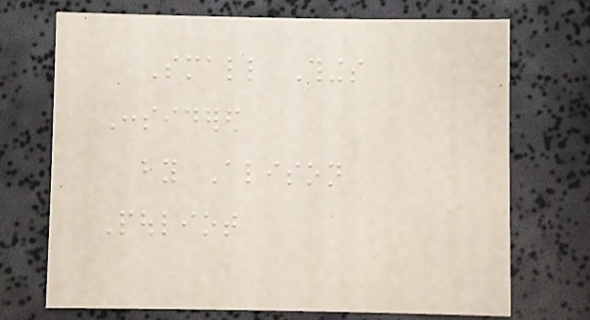Small Things
Considered
by Alison
Pouliot
